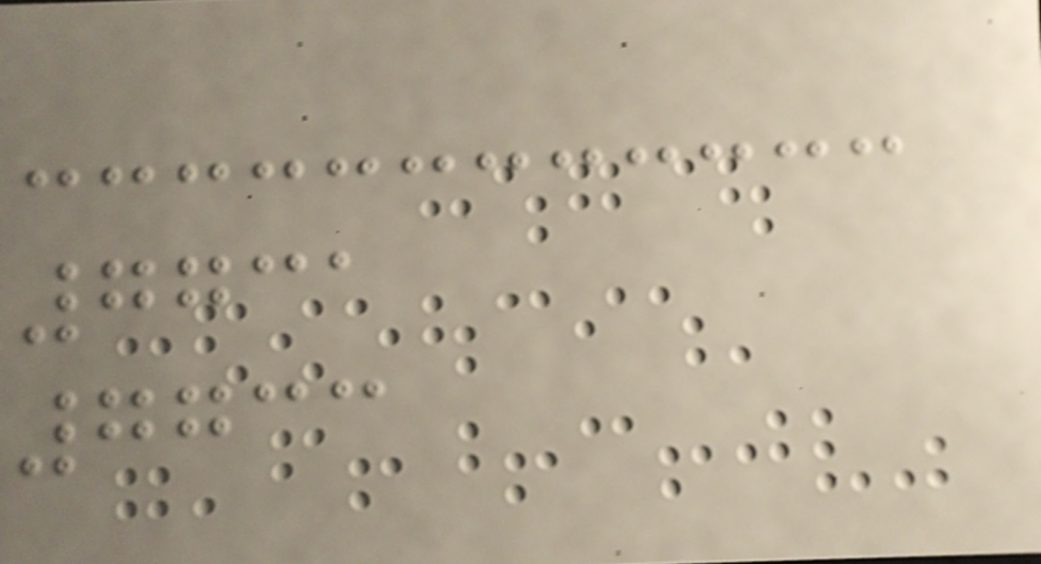7731
7733
